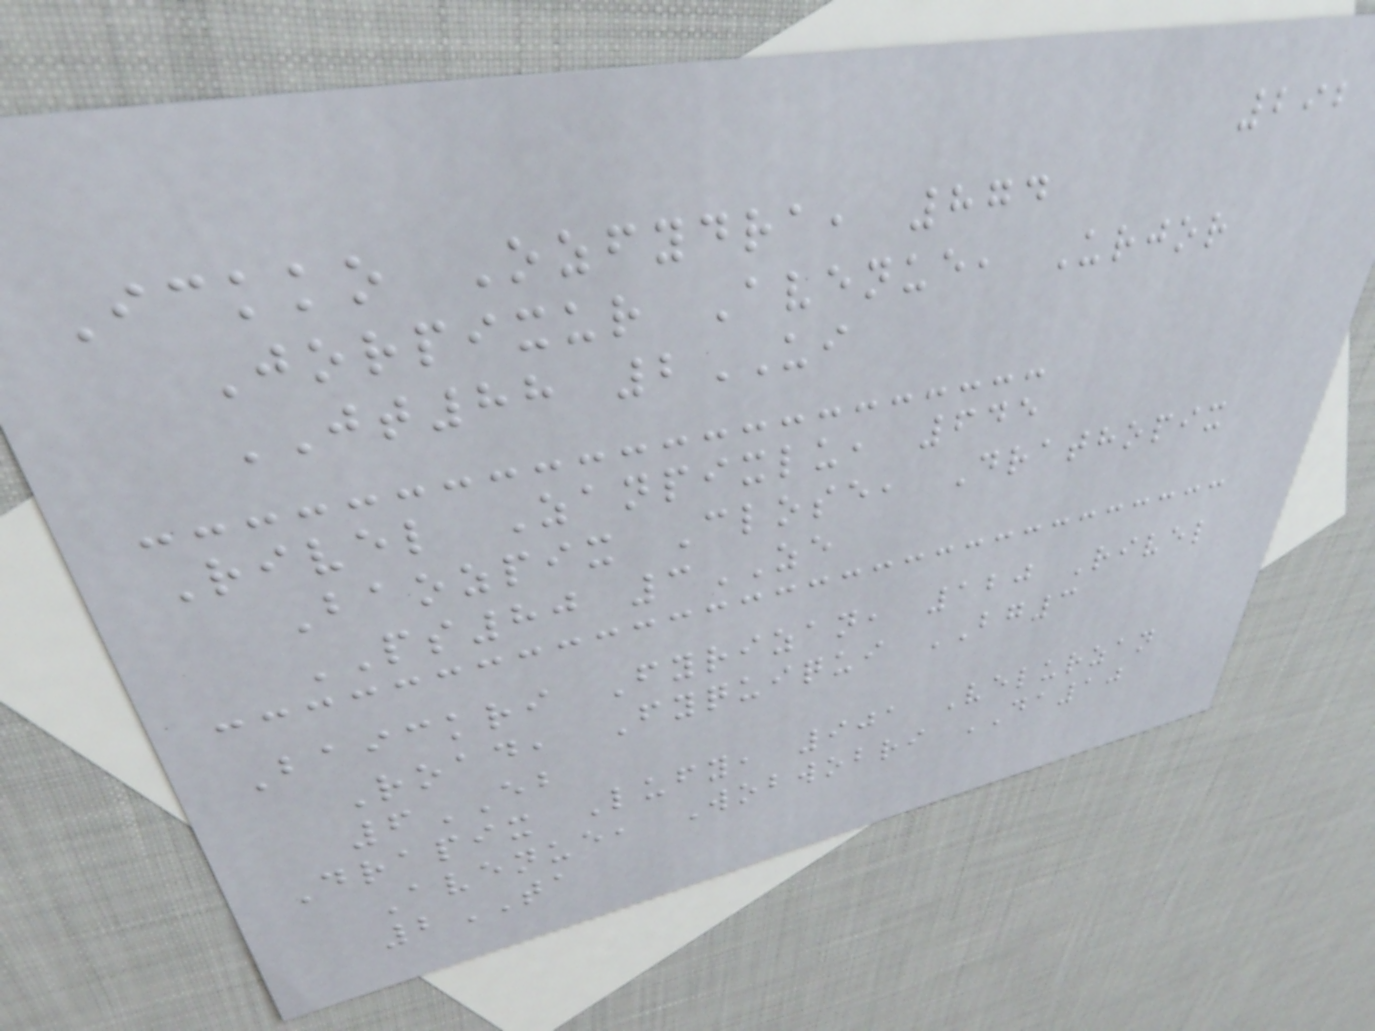292
Ickko Ozfydra, 874
Jorpixur Avenue, Urjor
JT88 2UI
Rivel Zanpixlu, 645
Baozpix Close, Drathopix
PS80 3ZE
Baickri Fyrizan, 120 Rivel
Road, Fyquiqui BG3
6EB
Drapix Lufy, 901 Velurzan
Avenue, Wobwobri DA10
2TA
